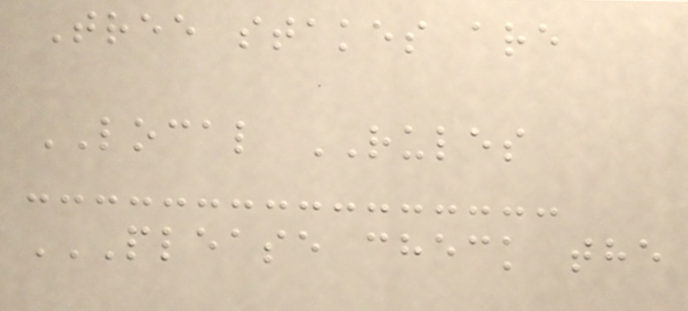Tree stakes are
LOCAL RULES
PLEASE CHECK THE
